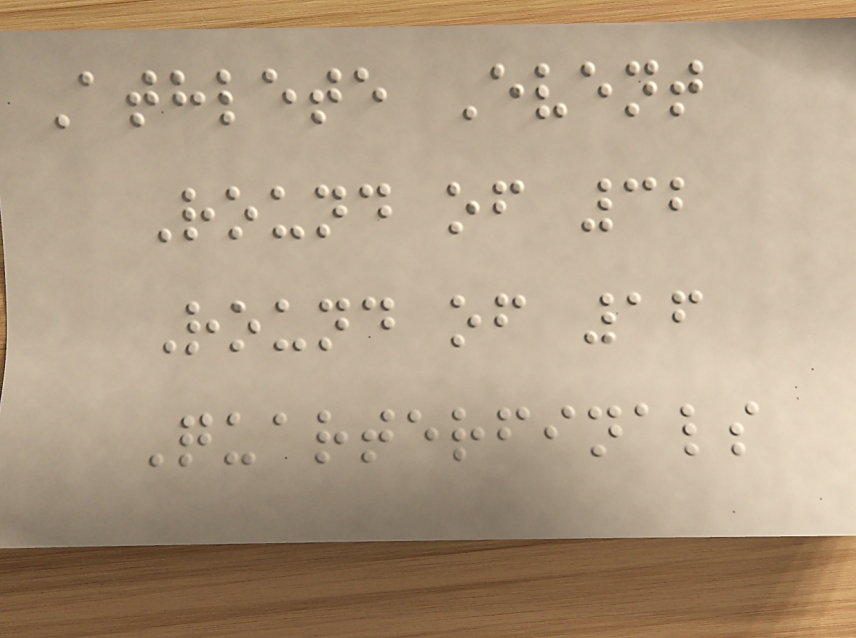Athlete Event
Round of 32
Round of 16
Quarterfinals
